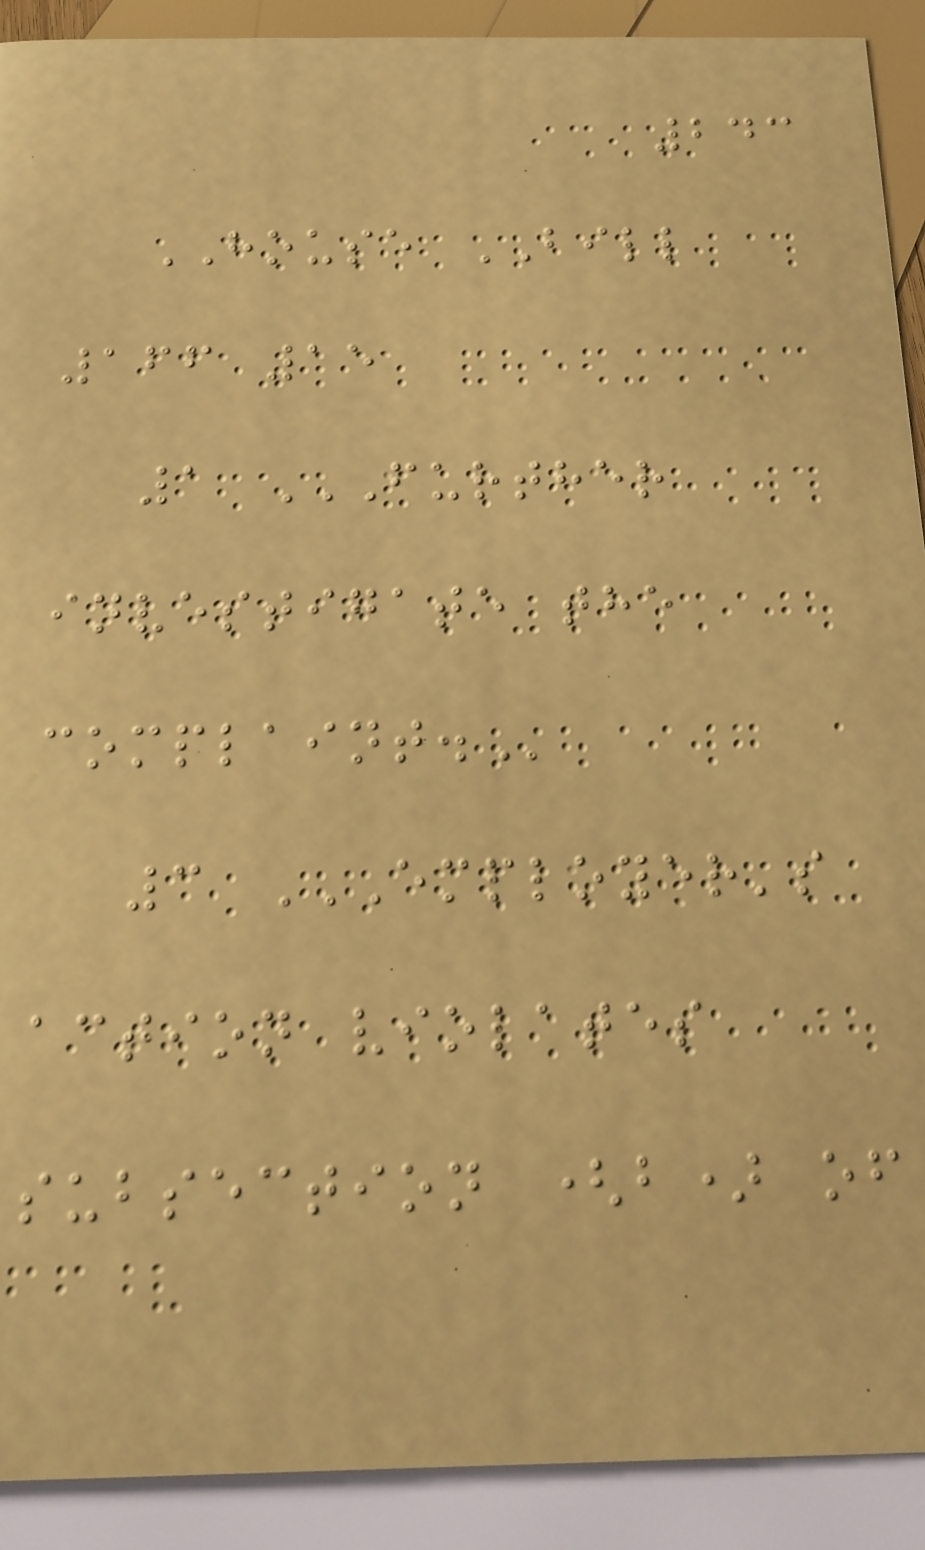243
HOUSE BILL
166 15
1 FURTHER
INVESTIGATE THE
COMPLAINT.
3 EMPLOYER'S
ACTION VIOLATES
SUBSECTION (B) OF
